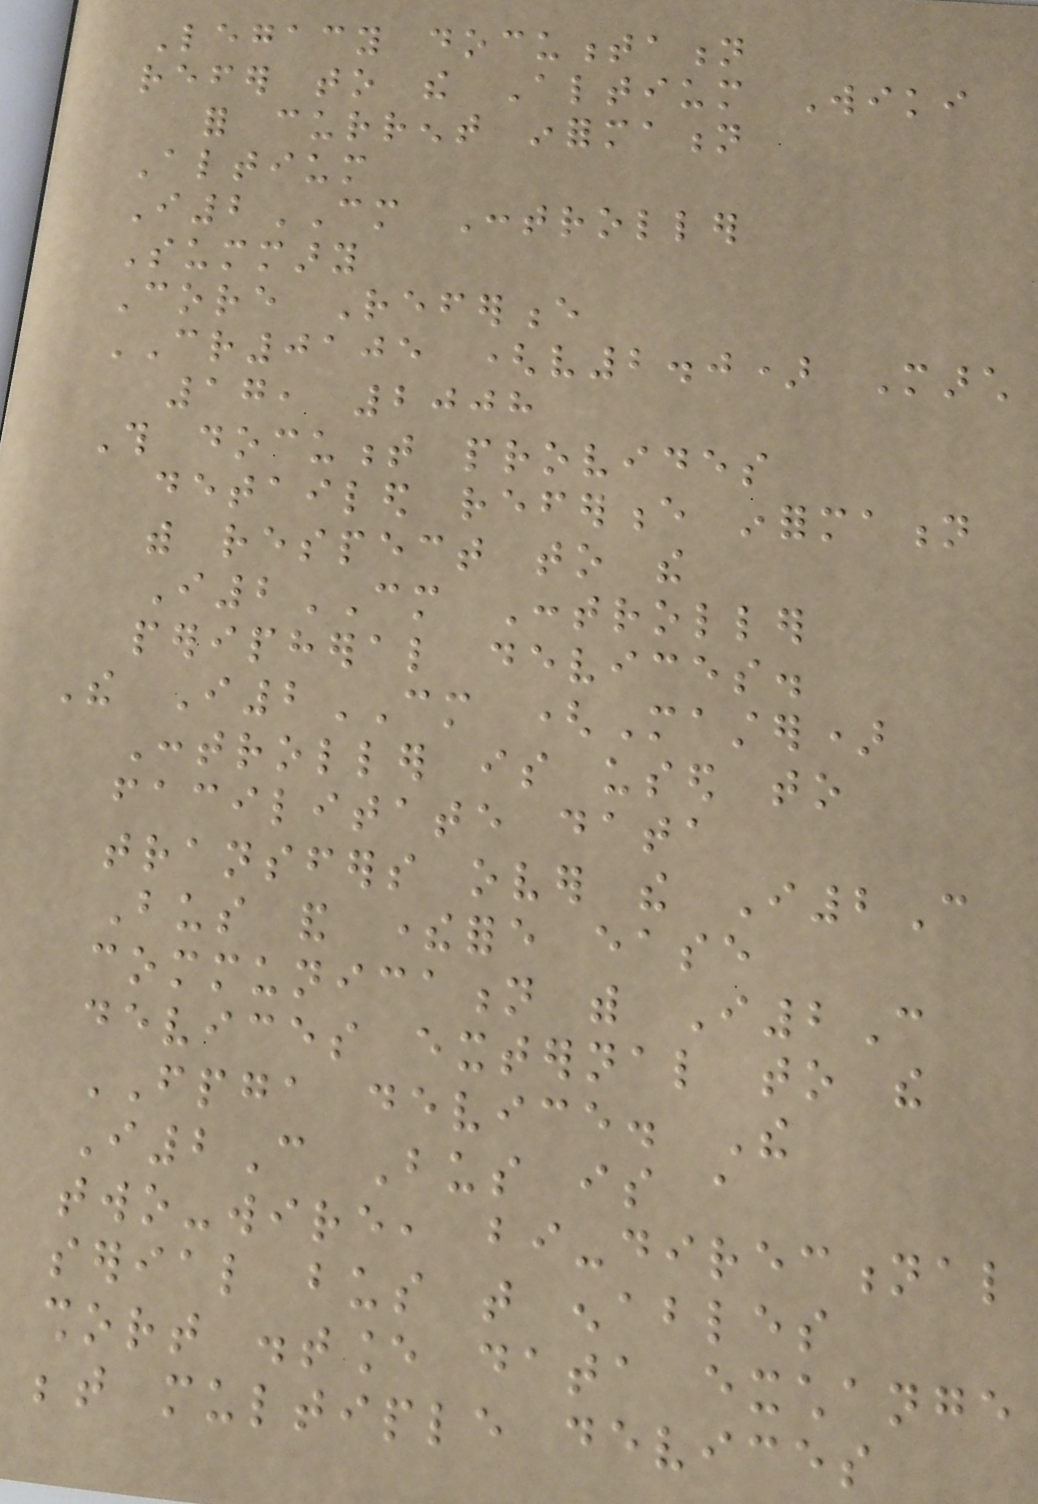Legacy documentation
refer to the Altium Wiki
for current information
Altium
I2CM Controller
Summary
Core Reference
CR0105 (v2.0) March
17, 2008
This document provides
detailed reference information
with respect to the
I2CM Controller
peripheral devices.
The I2CM (Master)
Controller is used to
facilitate data
transfers over the I2C
Bus and therefore ease
communication with I2C
devices external to the
FPGA device. The
I2C Bus is a
two-wire, bi-directional
serial bus that enables
short distance data exchange
between multiple devices
